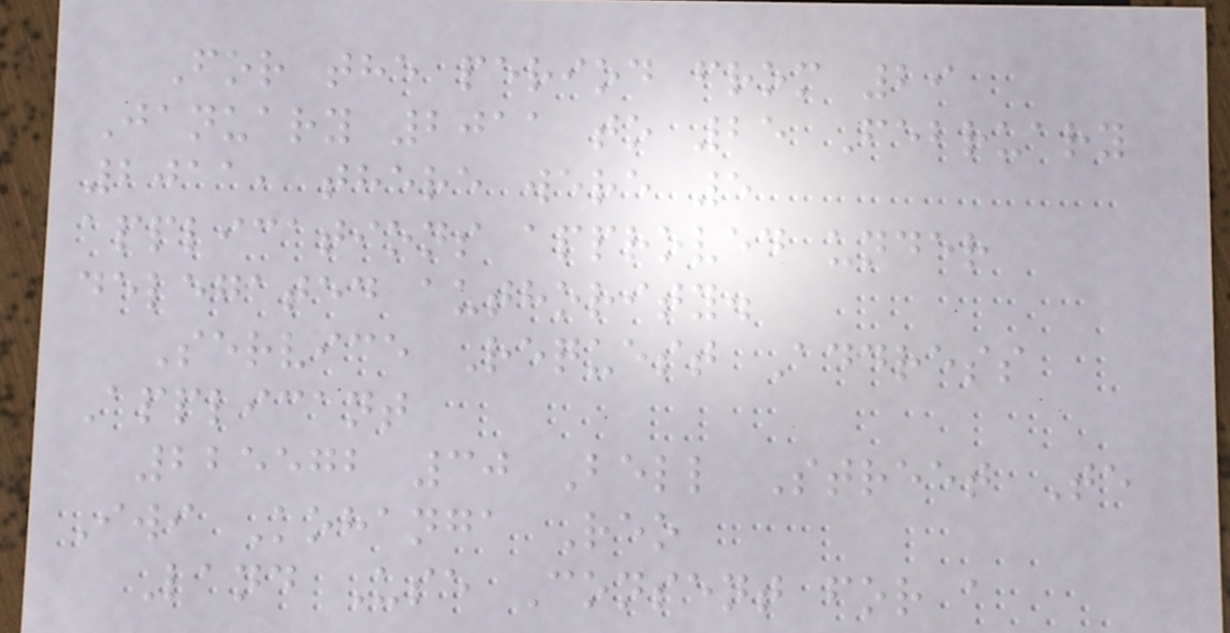For the period from 29
January 2011 to 25 February
2011, there were 5
applications approved under
delegated authority.
Service Request Address
Applicant
225572 30 Bell Street Te
Iwi Kohanga Reo
Land Use Consent for a
